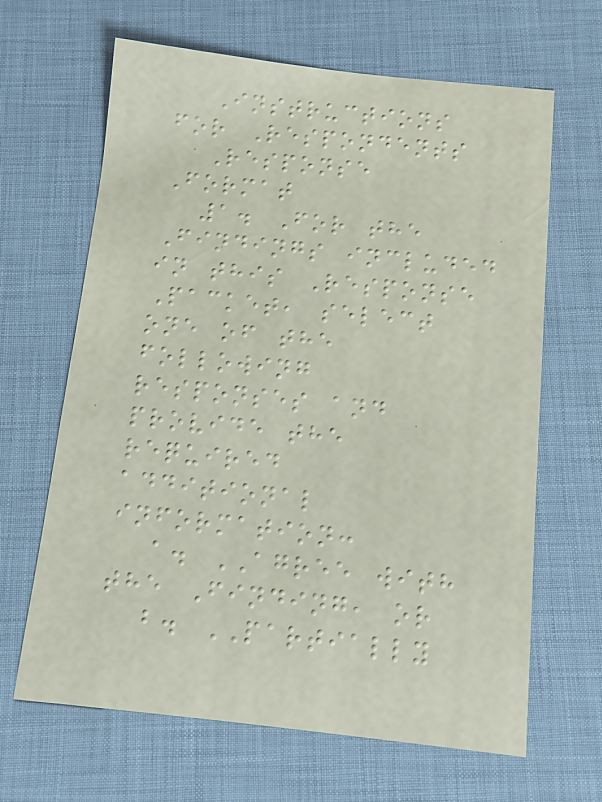Instructions
for Respondents
Response
Format
1. For the
Findings included
in this Response
Packet, select
one of the
following
responses and
provide the
required
additional
information:
a. AGREE with
the Finding, or
b. PARTIALLY
